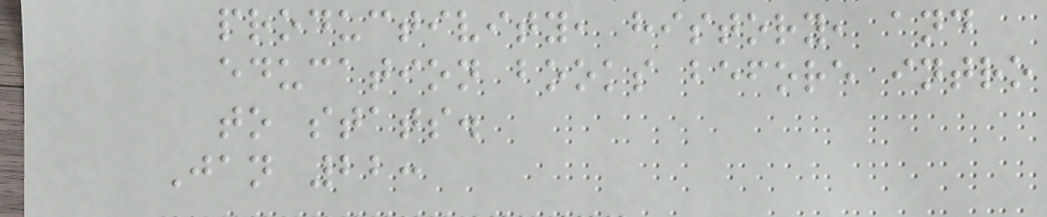productivity, history, and
education books before intro
to stats.
Jan 22:
